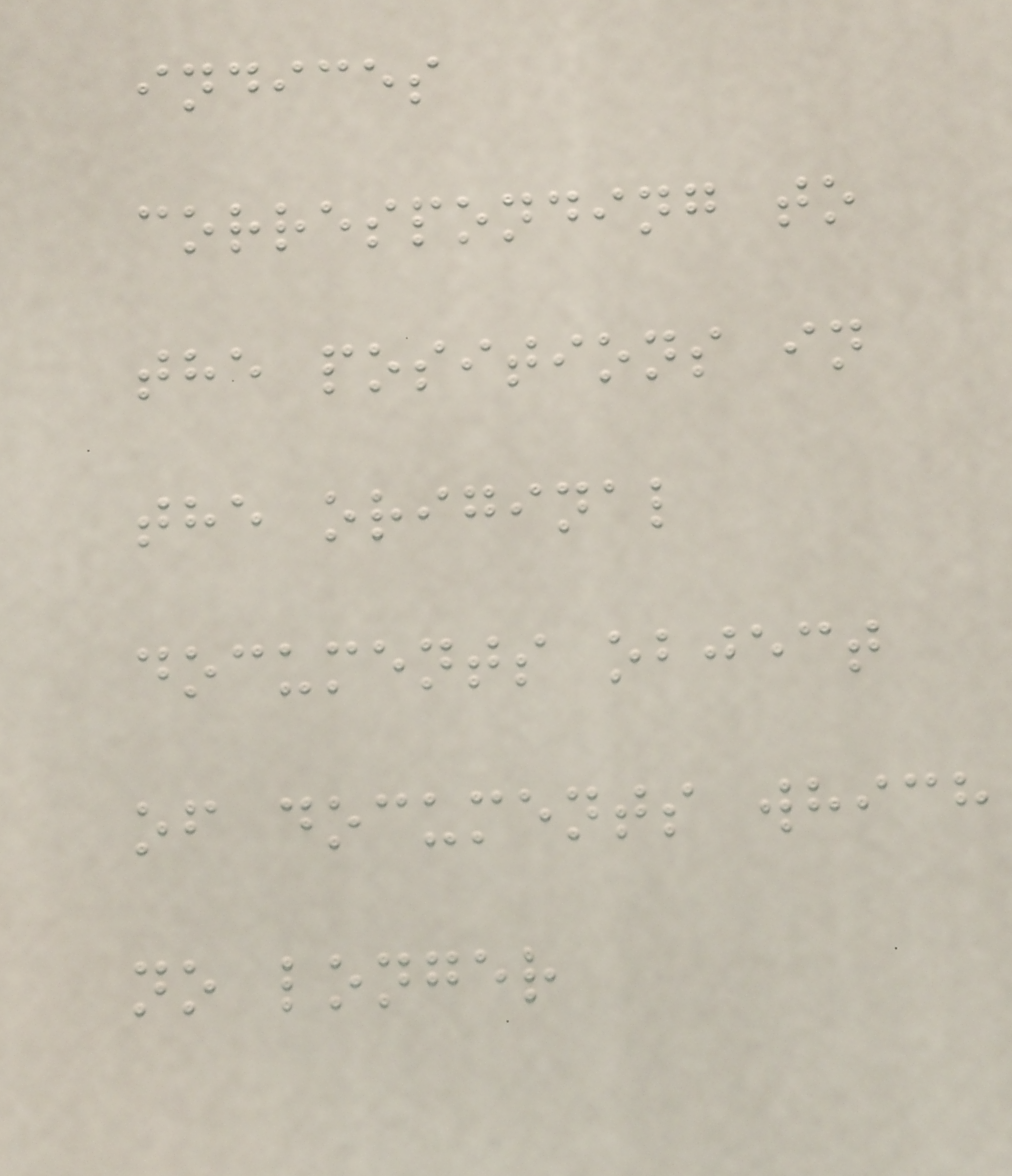indices
corresponding to
the positions in
the original
documents object
of documents which
no longer
